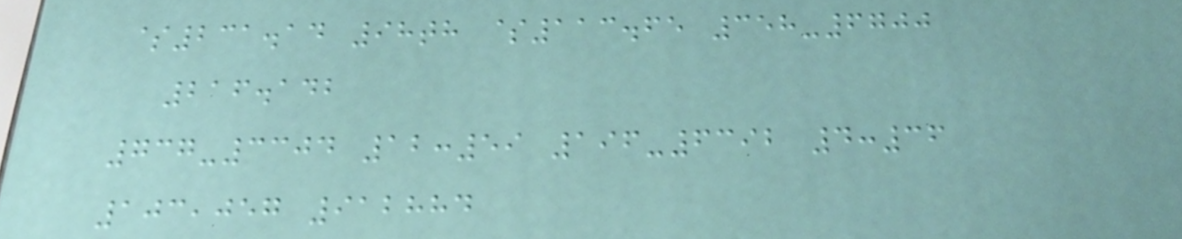$231.14 98th $113.65 358-6700
216.142
737-3304 12:59 196-6392 4:36
103,057 912884
